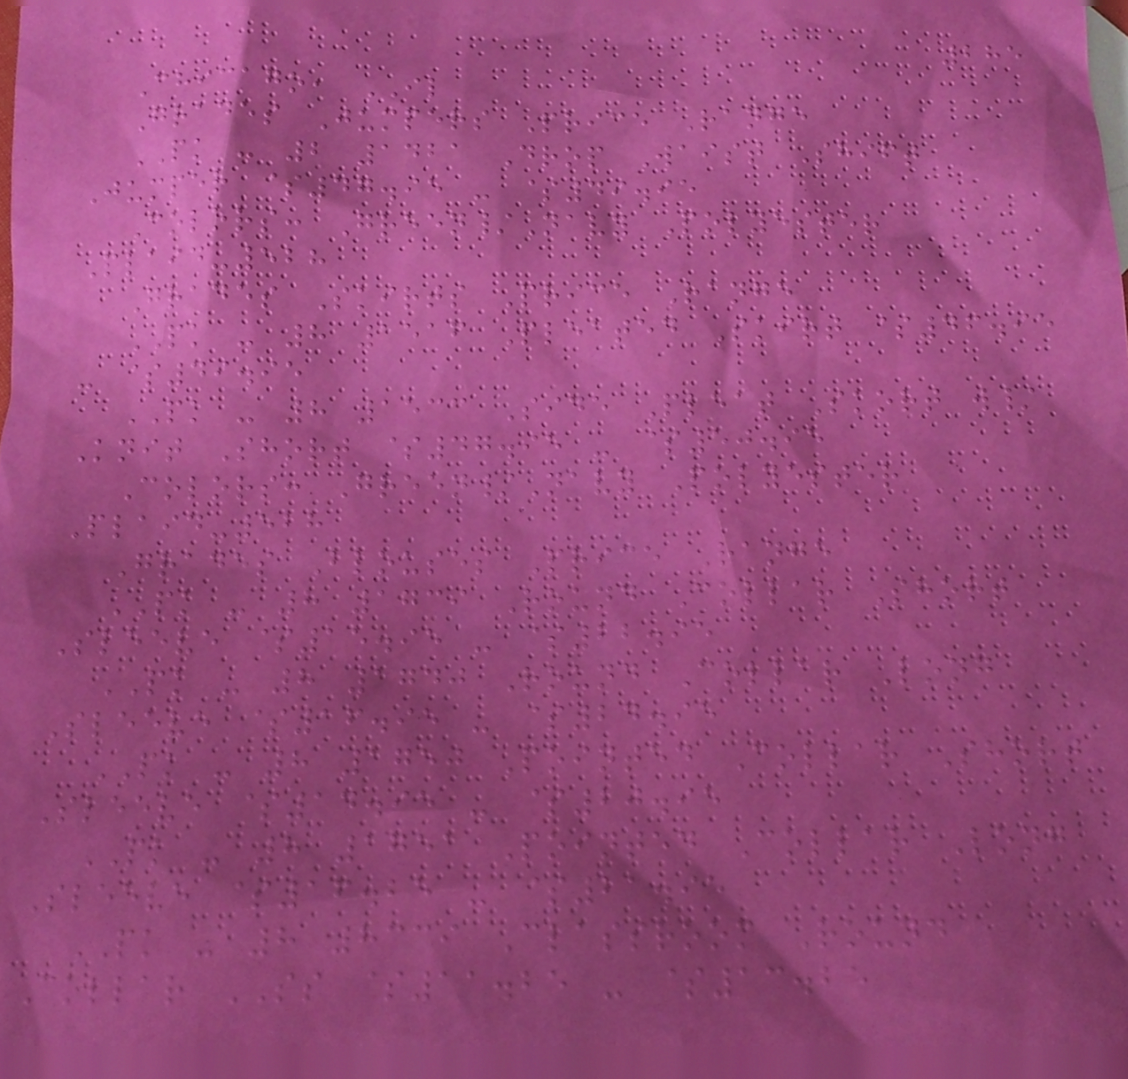285
Chicago, IL
Grades Jumpers Price Range
PK - 2 1421 Drop Waist Shift
Jumper $47.95 - $49.95
Colors: Green/Navy Polyester
Plaid-528
Grades Skirts Price Range
PK - 8 1516 Pleated Skirt $46.95
- $49.95
PK - 8 1533 Side Pleat Skort w/
Knit Short $47.95 - $50.95
Colors: Green/Navy Polyester
Plaid-528
Grades Blouses Price Range
PK - 8 1739 Round Collar Short
Sleeve $15.95 - $22.95
PK - 8 1740 Round Collar Long
Sleeve $16.95 - $24.95
PK - 8 1750 Pointed Collar Short
Sleeve $14.95 - $20.95
PK - 8 1751 Pointed Collar Long
Sleeve $16.25 - $21.95
PK - 8 8339 Classroom Round
Collar SS $11.25 - $13.25
